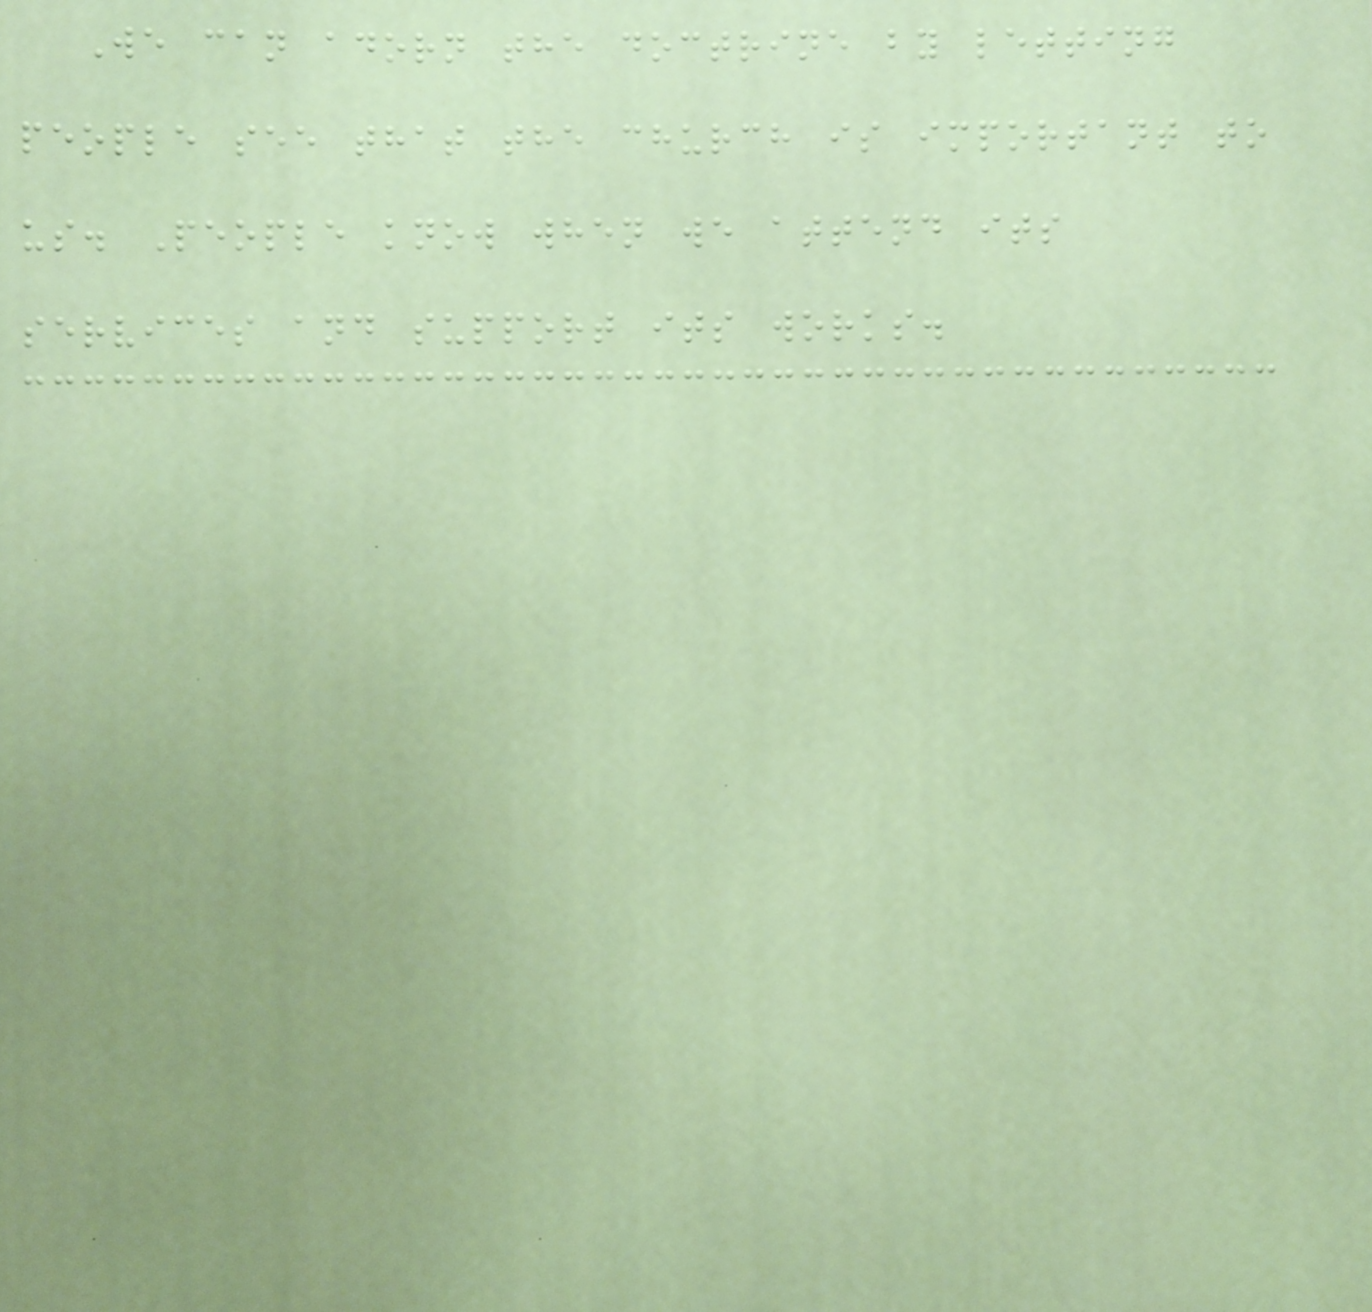We can adorn the doctrine by letting
people see that the church is important to
us. People know when we attend its
services and support its works.
